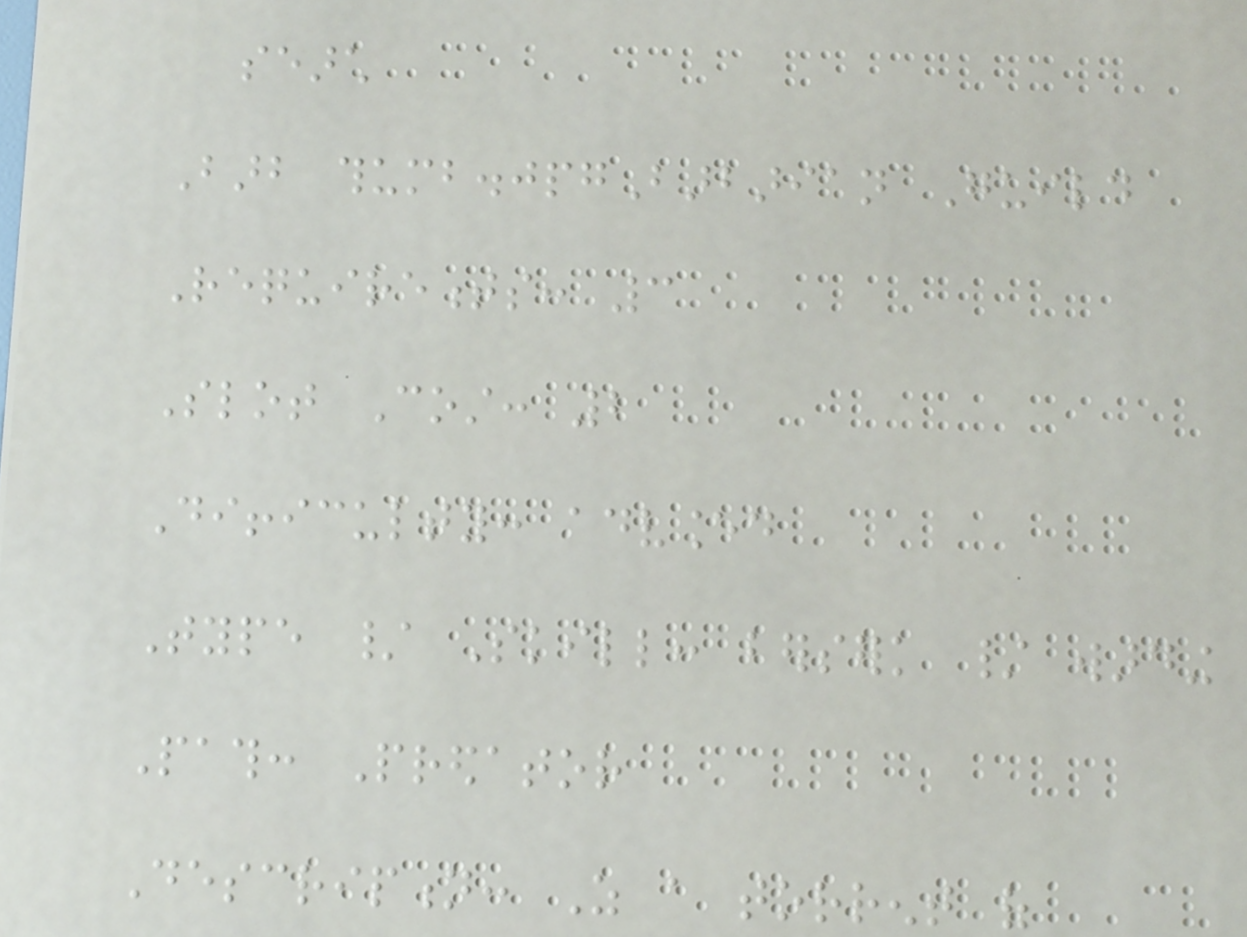search
Barb thumb.jpgBarbarian Guild
Requirements: 3
Slot Cost: 2
Difficulty: advanced
Type / Skill: berserk / warding
Path: Predator
Description: As a torrent of
